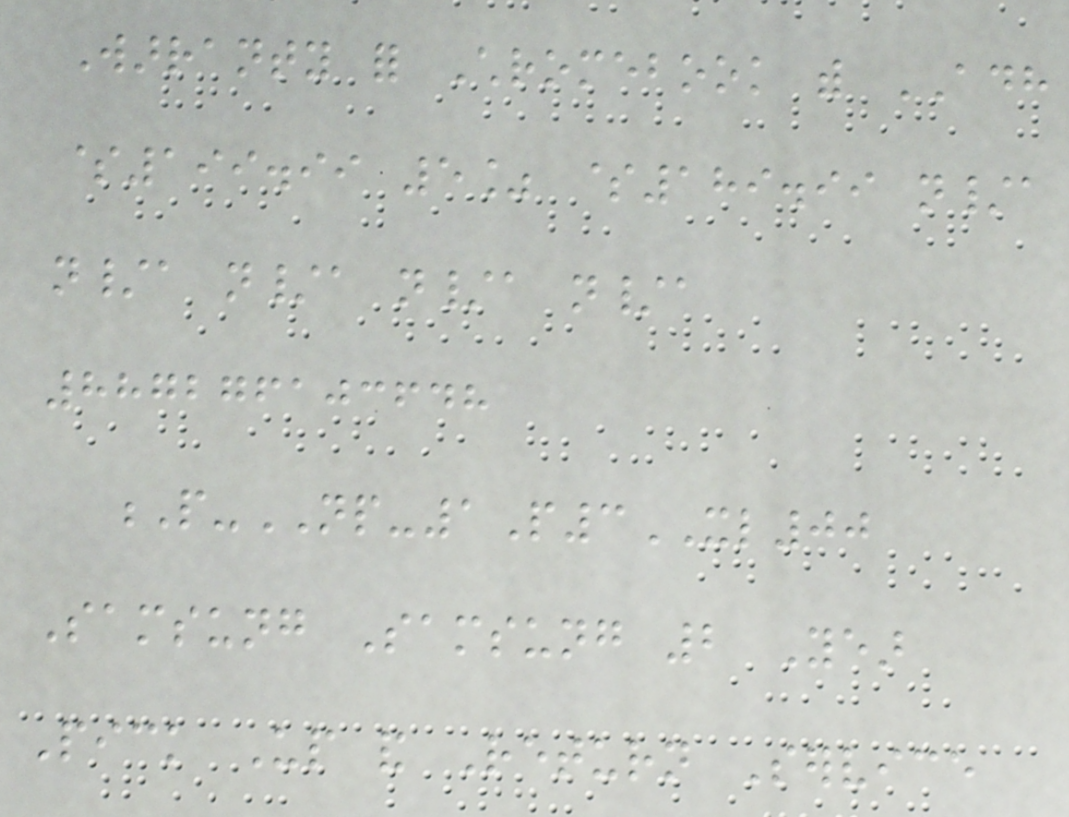Warranty for Chromebook with ADH
$199.99 5% $189.99 n/a
n/a n/a n/a n/a
887276103648
P-NP-1P3XL00
Samsung Samsung 2 Year
Pick Up and Return Service
